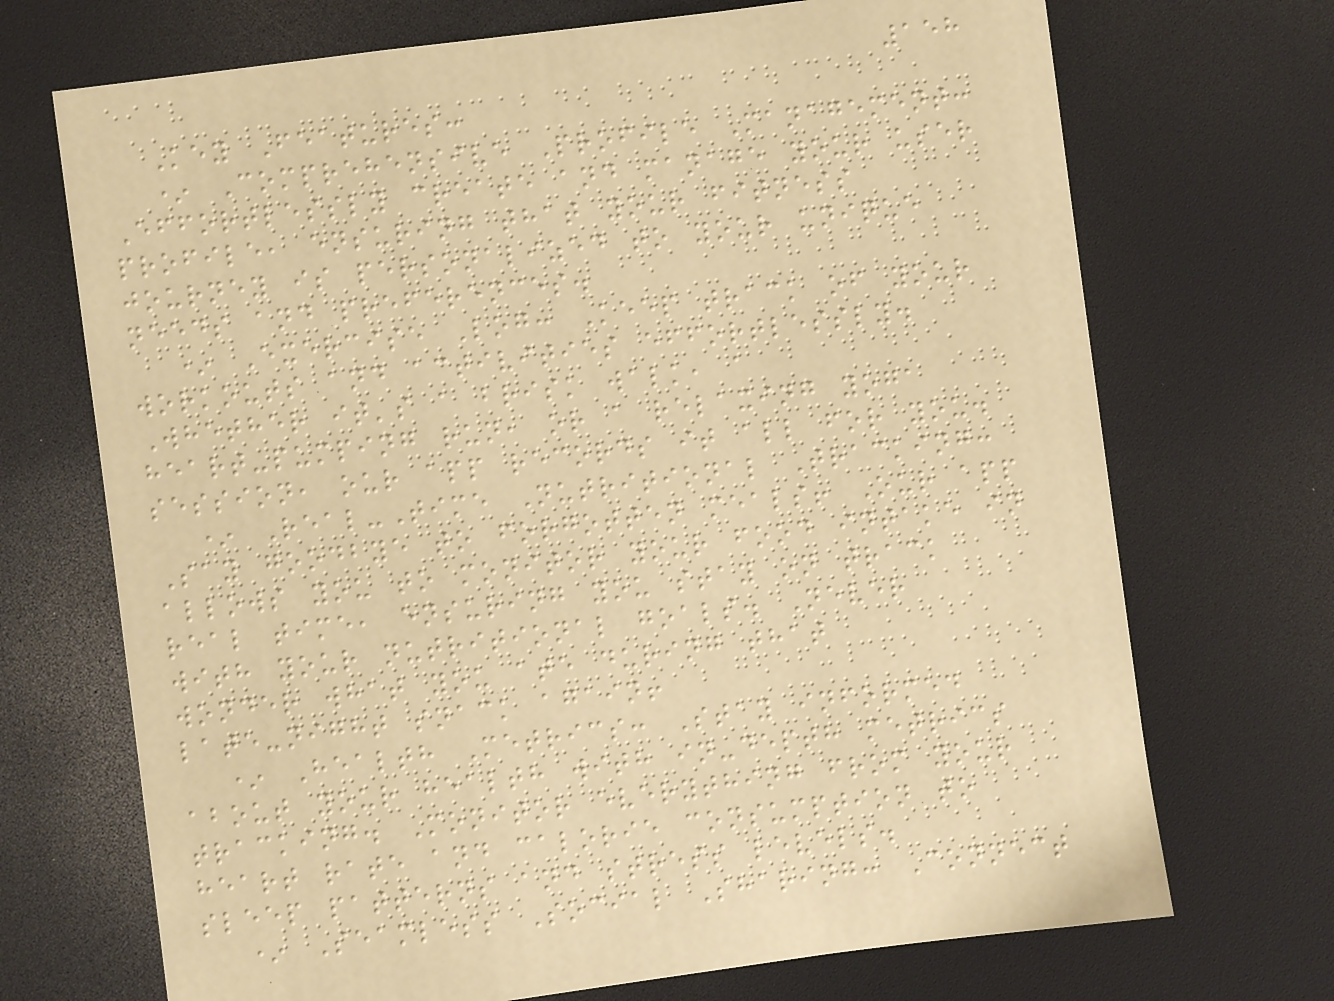158
Key Features:
* Comprehensive Profile Management:
Effortlessly create and manage your user
profile, ensuring that your fitness
journey is personalized to your unique
needs and preferences.
* Exercise Log: Keep track of your
workouts and activities effortlessly.
Whether it's a brisk walk, a
heart-pumping run, or a relaxing yoga
session, our app records it all for you.
* Real-Time Nutritional Tracking:
Say goodbye to forgotten meals! Our app
allows you to monitor your food intake in
real time, ensuring you stay on track
with your nutritional goals. Never
wonder what you ate during that
late-night snack again!
* Health Metrics: Stay informed
about your health with in-depth metrics
tracking. Monitor everything from your
heart rate and calorie consumption to
sleep patterns and stress levels.
* Seamless Social Sharing: Connect
